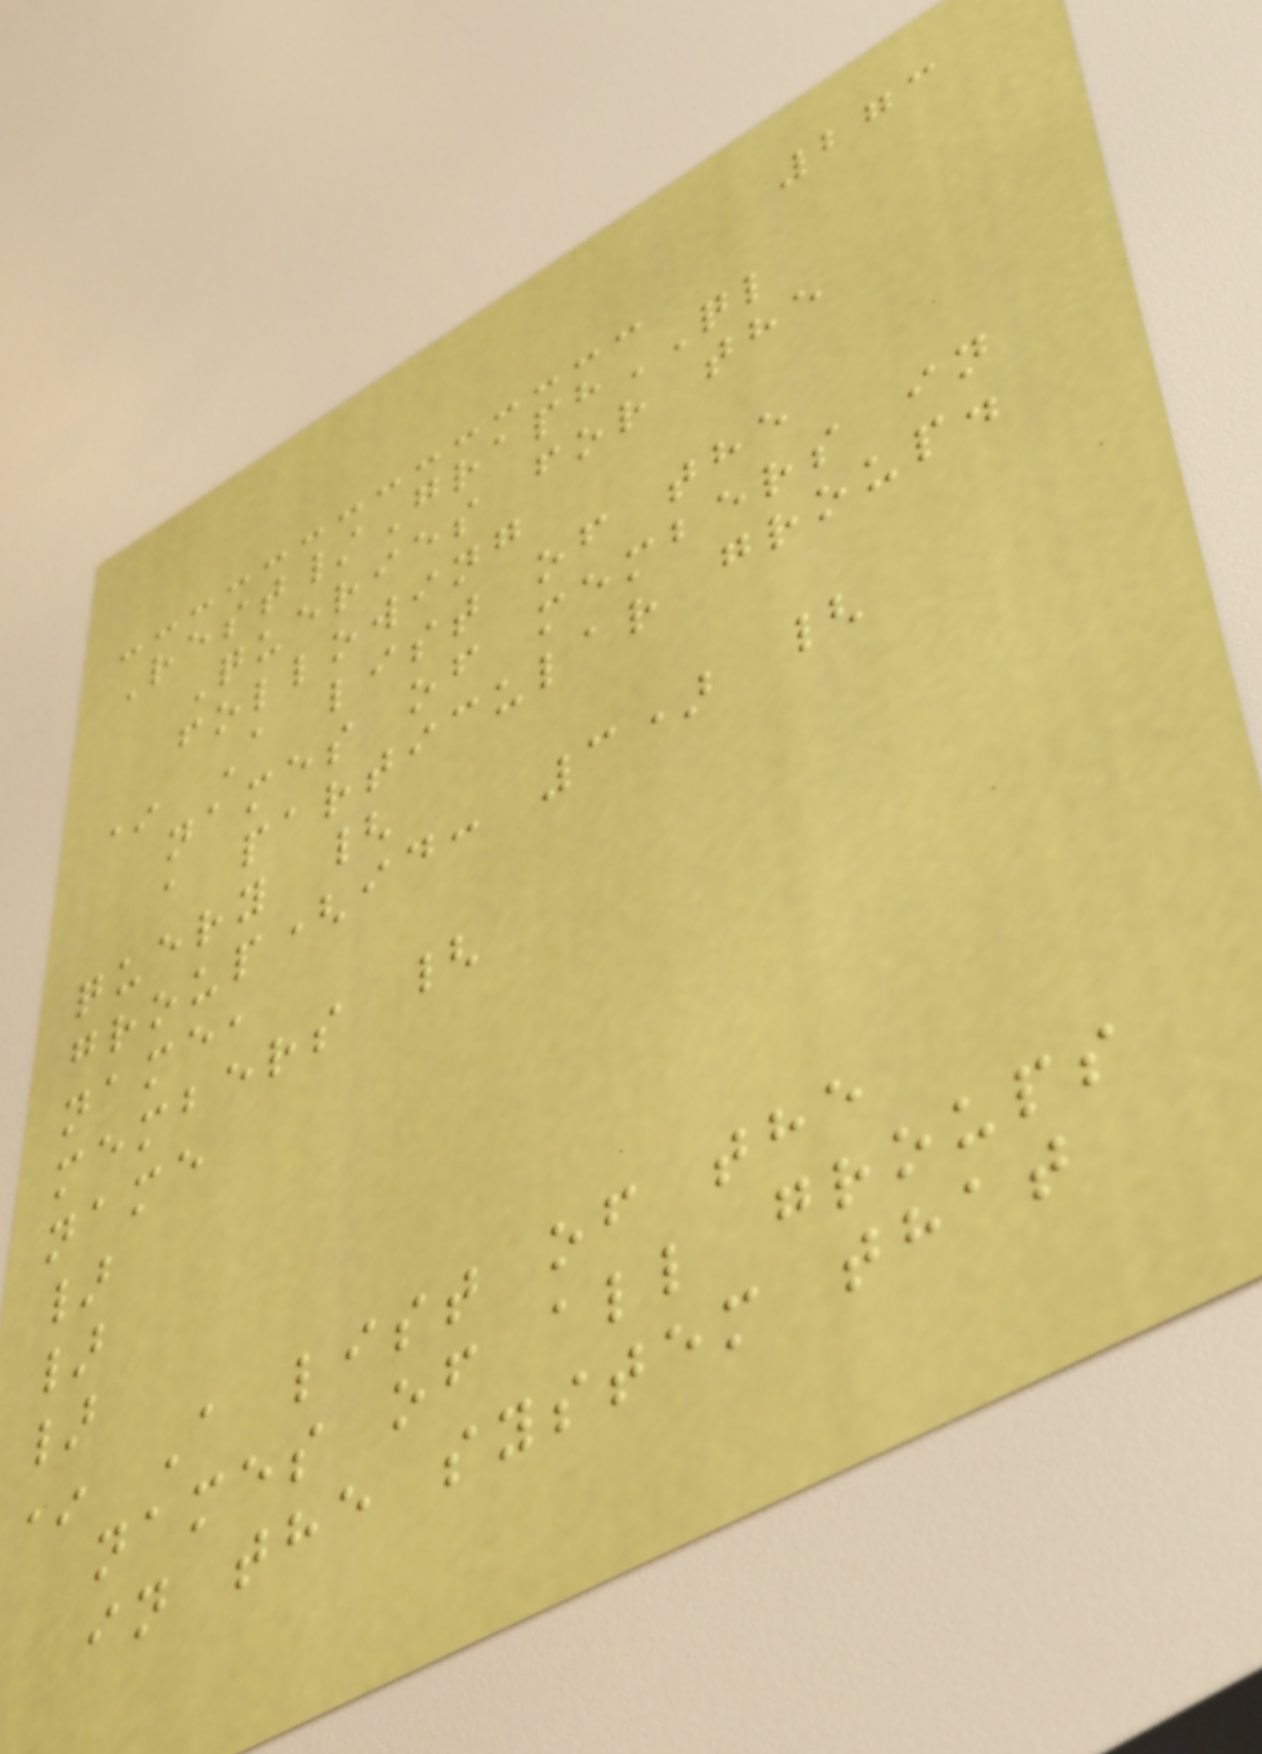273
Rest/GraphQL
Queries for the
following
* A list of the
names of members in
a particular group.
query {
group(id: 3) {
name,
members {
name
}
}
}
* A list of the
names of all groups
in the system that
